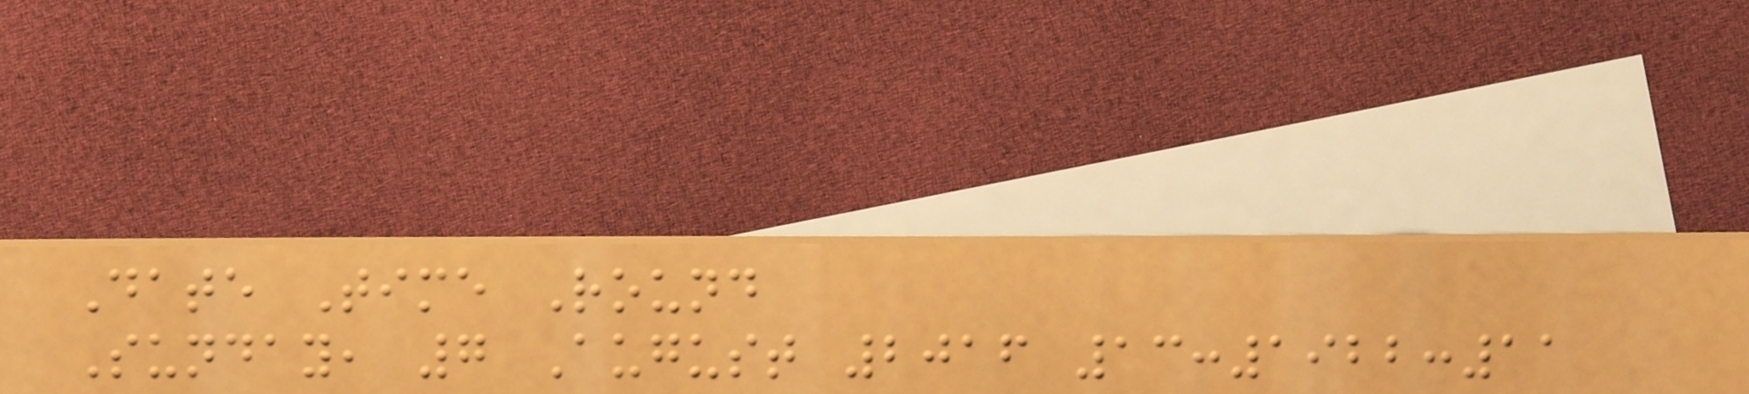Date Time Round
Sunday, 7 August 2016 13:1922:11
